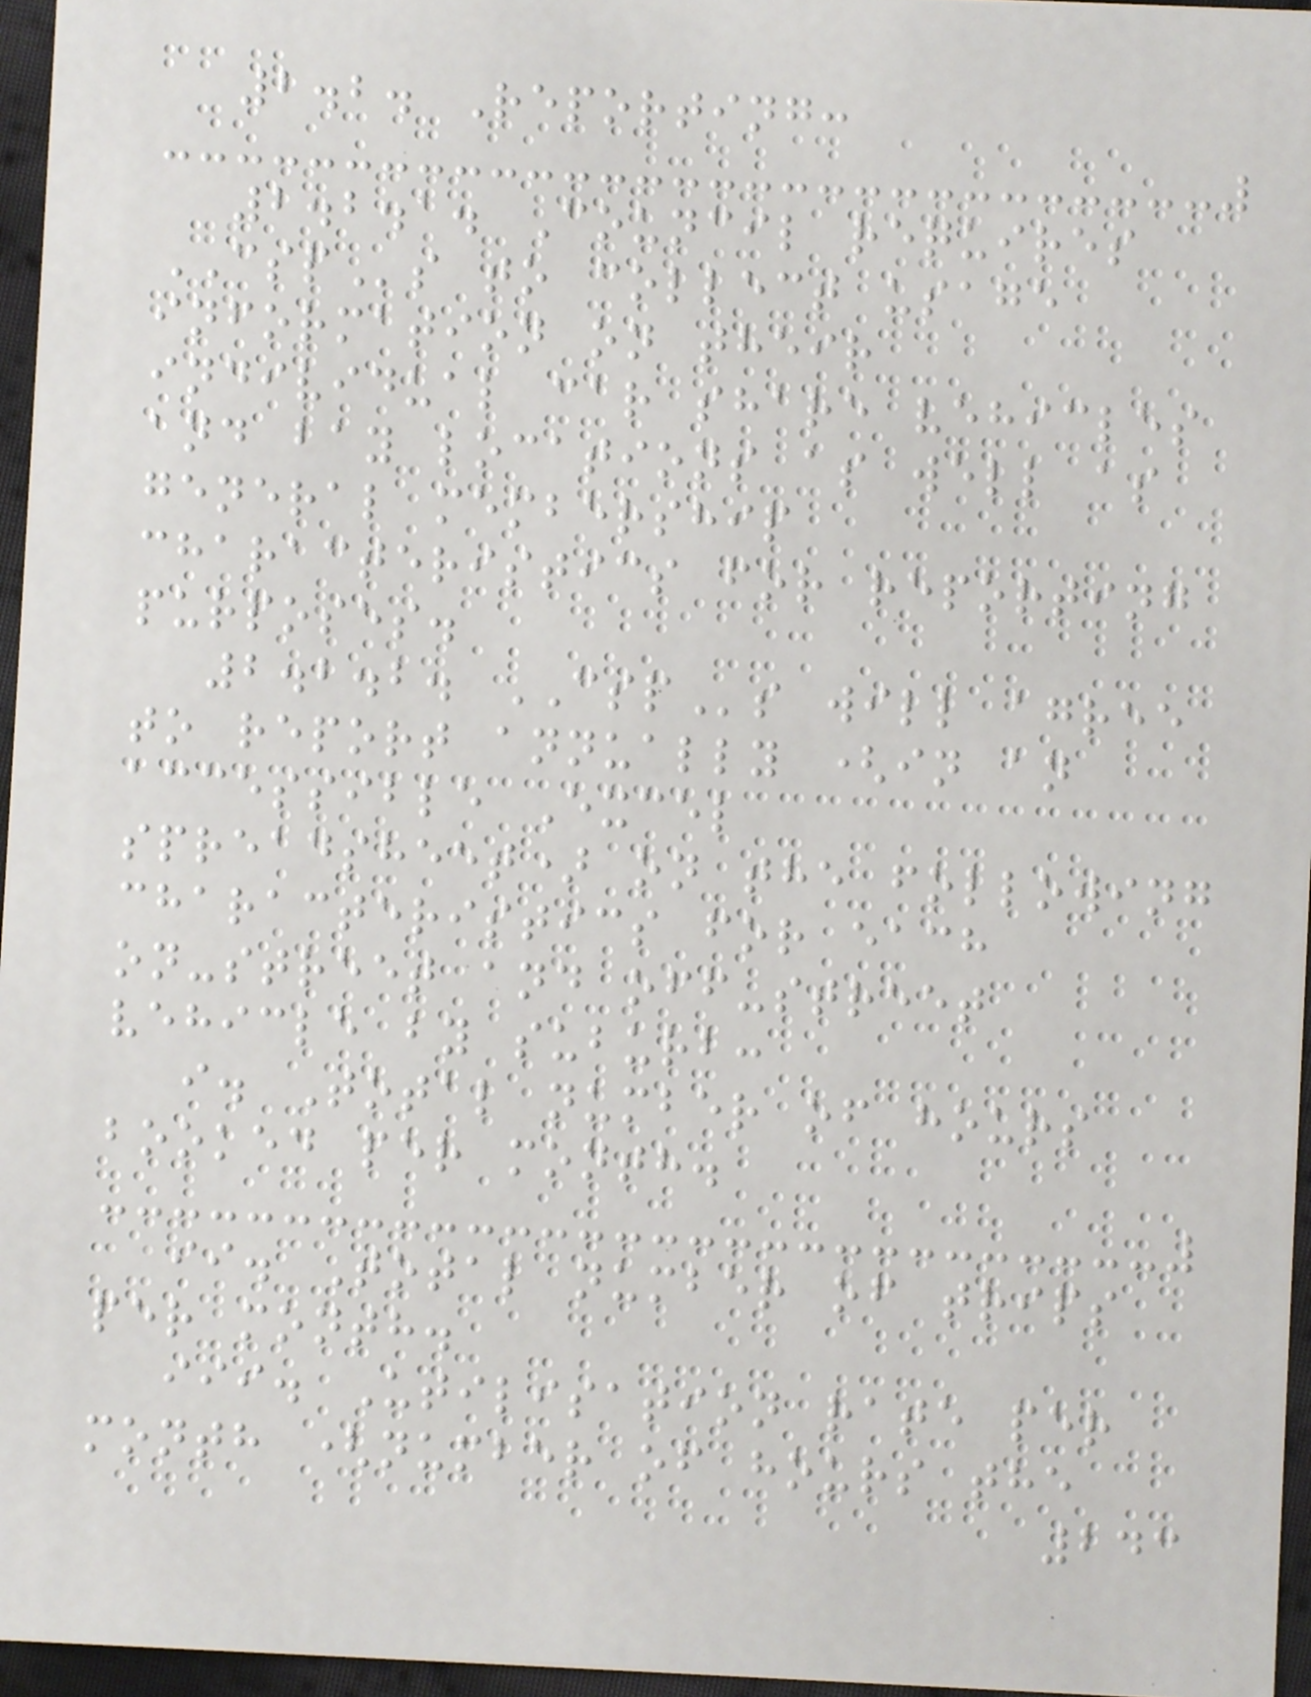2.2. Reporting:
2.2.1. Council requires
CSPs to collect usage
information on their
individual car share vehicles
and bay locations as well as
general membership
characteristics for reporting
purposes.
2.2.2. CSPs will agree
to report annually (in an
accessible Excel
spreadsheet) on the following
characteristics for each
on-street and off-street
vehicle by suburb:
i. Total number of hours
booked per month.
ii. Total number of trips
per month.
iii. Utilisation rate per
month (number of hours the
243
